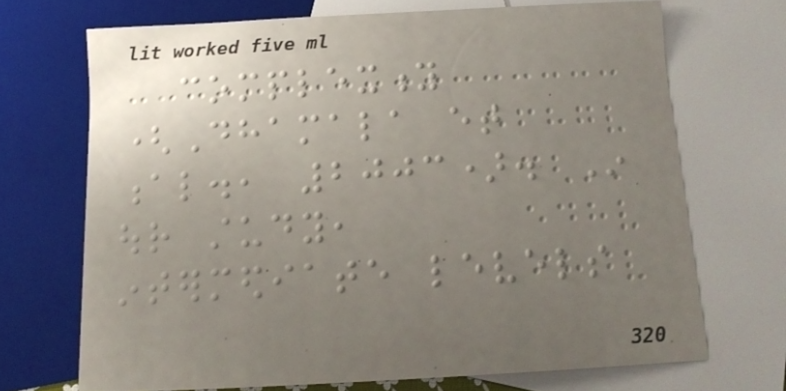complexity
(Dhamala et
al., 2003). In
our study,
intermediate levels
